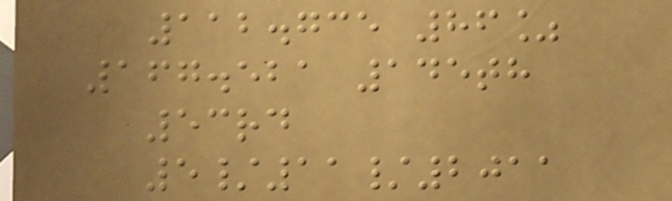112.735 86%
167.521 145th
53rd
5/11/2011
